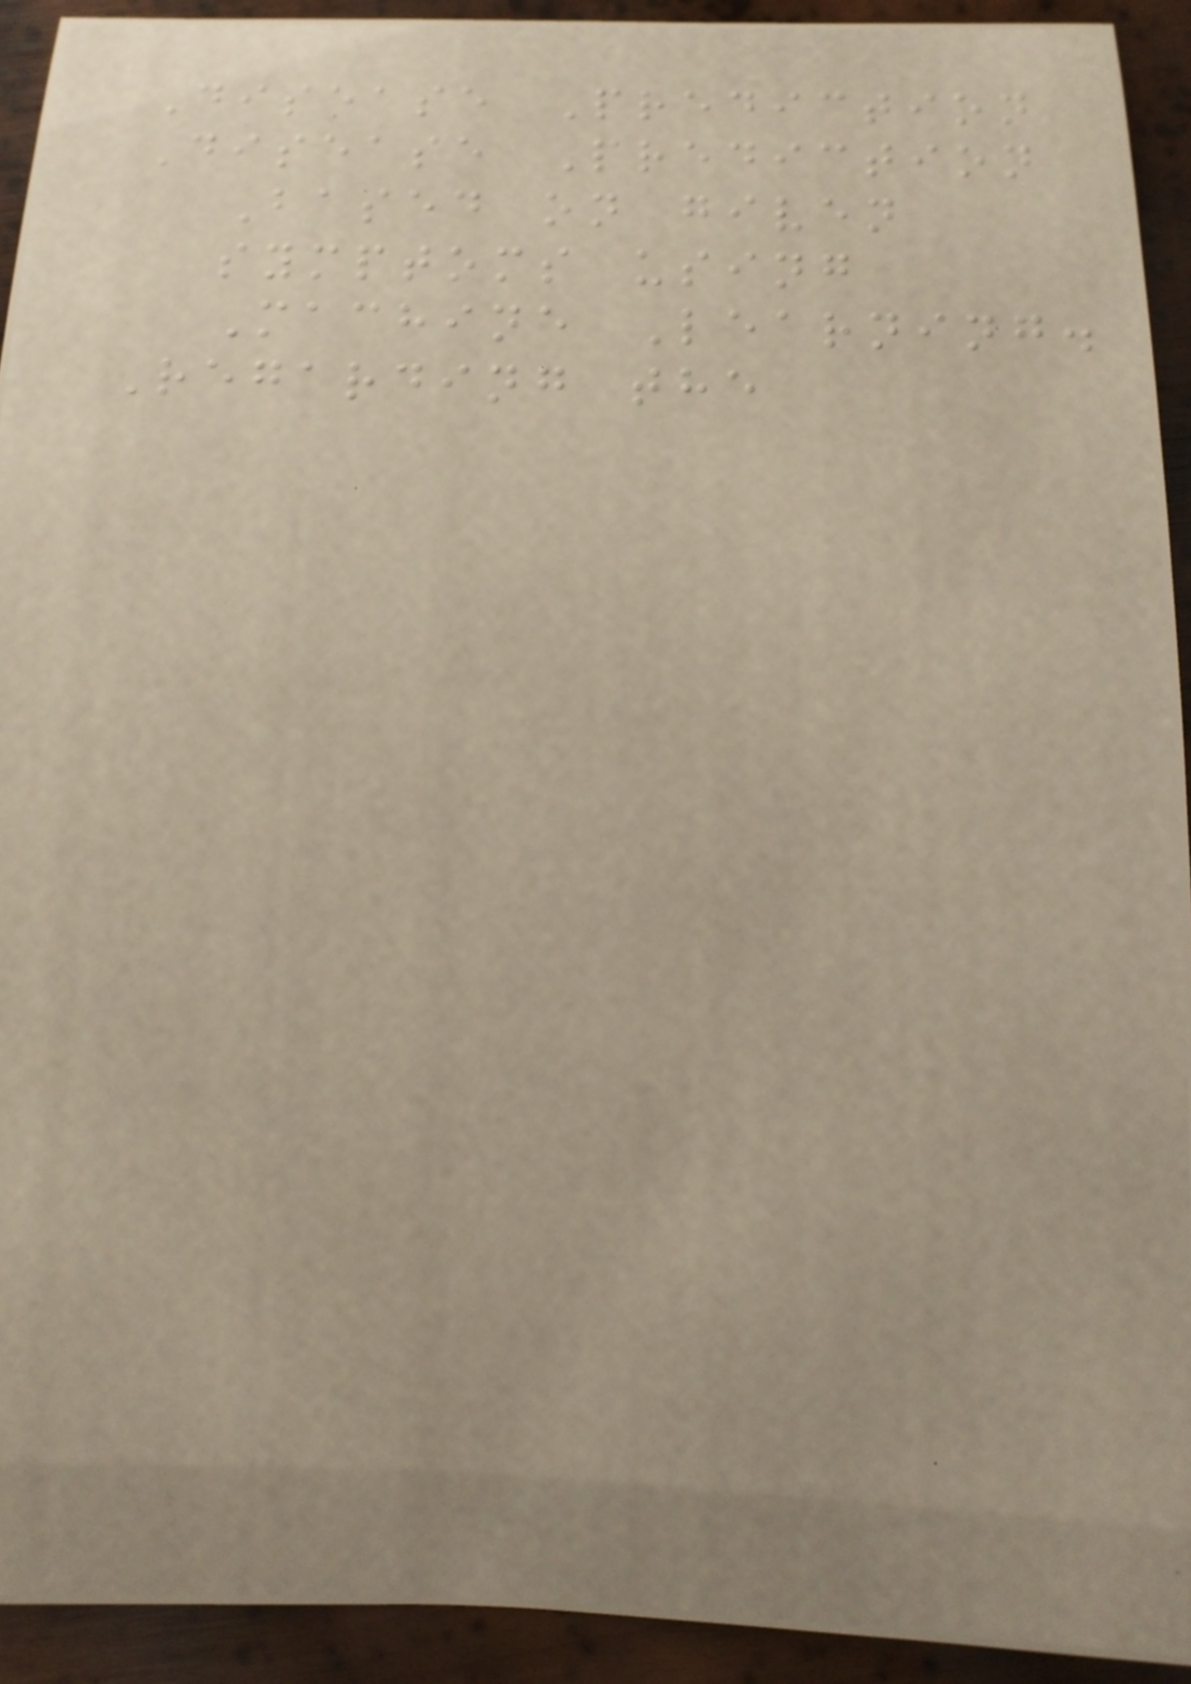Disease Prediction
Disease Prediction
Based on given
symptoms using
Machine Learning.
Regarding the
